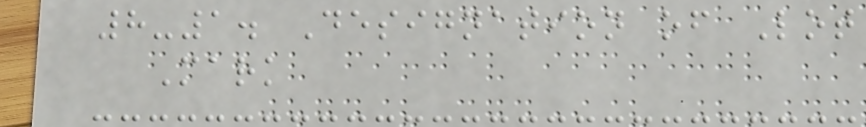8-1. Designation of Lot
Mark
